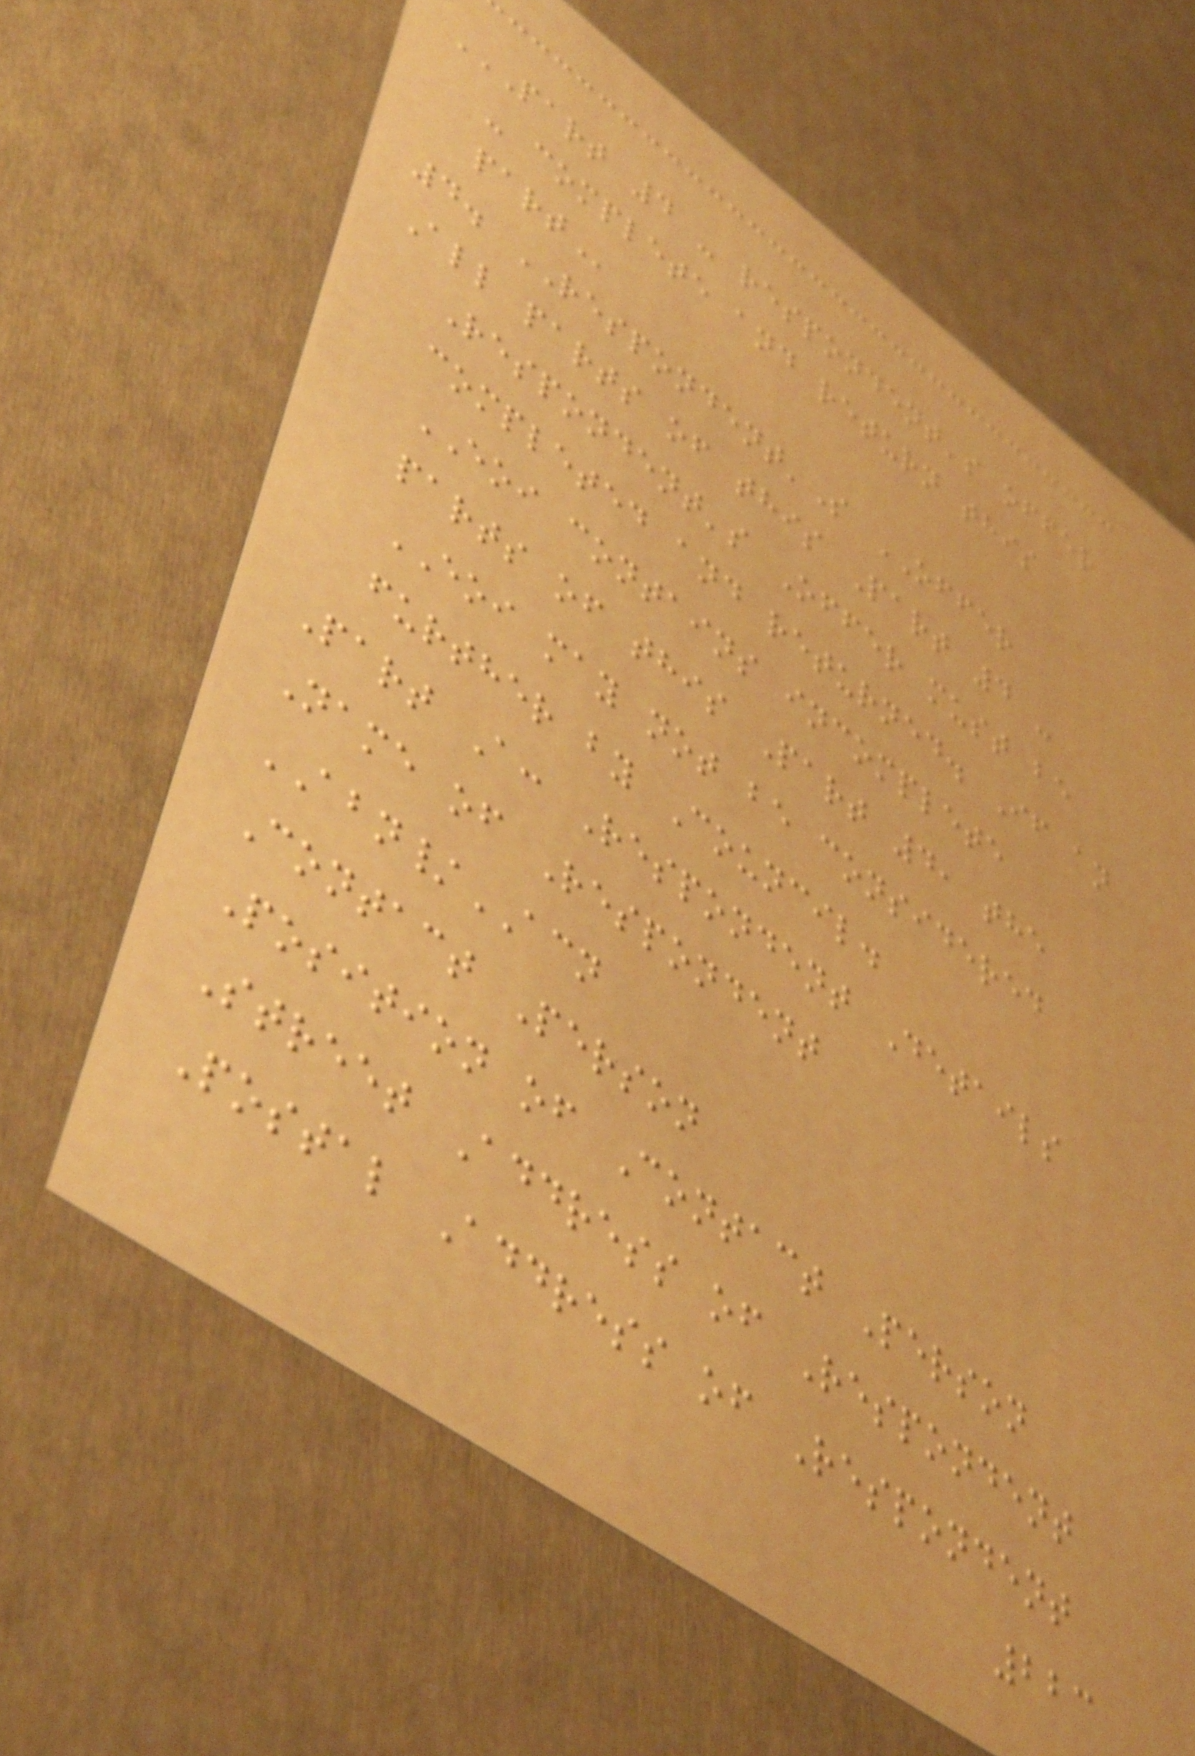PART 4 - RESPONDENT'S OFFER
- COMPLETE AND RETURN THIS
PART
4. RESPONDENT'S OFFER
All parts of this Part 4 -
Respondent's Offer must be
completed and returned. If an
EOI contains incomplete
parts of this Part 4, the
EOI may not be considered
further by Council.
Part A: Respondent Details
Name of Respondent
ABN/ACN
Contact Person
Position of Contact Person
Street Address of Respondent
Postal Address of Respondent
223
